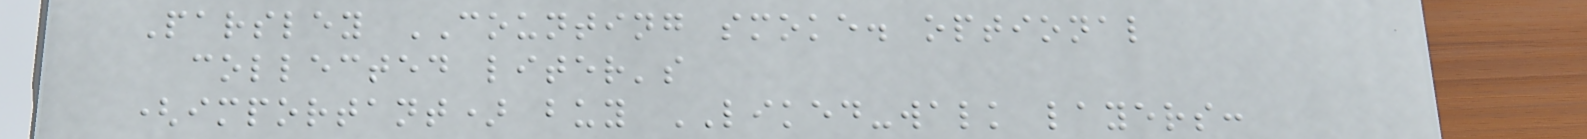Parsley COUNTING smoke. optional
collected liter's
(important) buy LIKED-walk layers:
